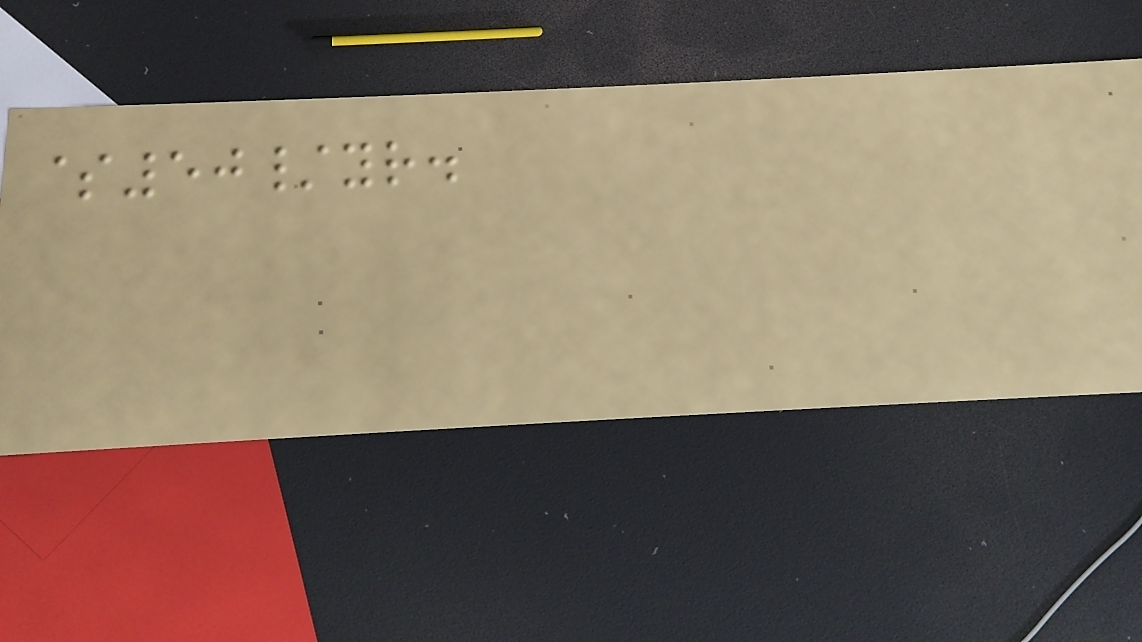$50/yr.
